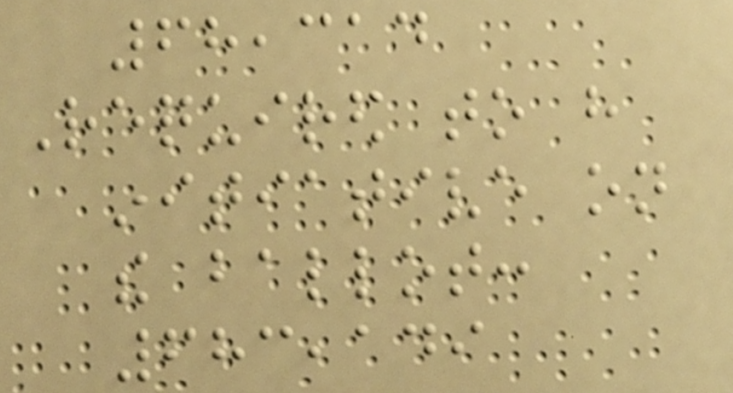68,314
Required to have
initiative on
the ballot:
683,149
